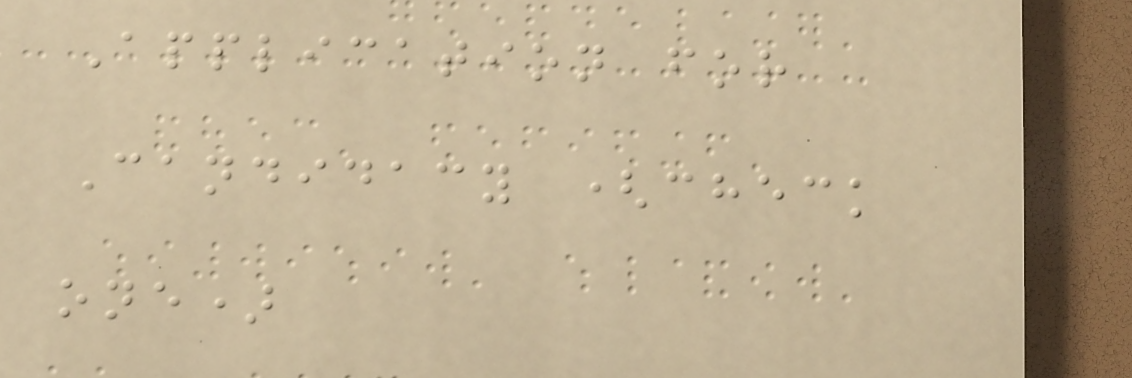Application for
Candidacy (check
one)
